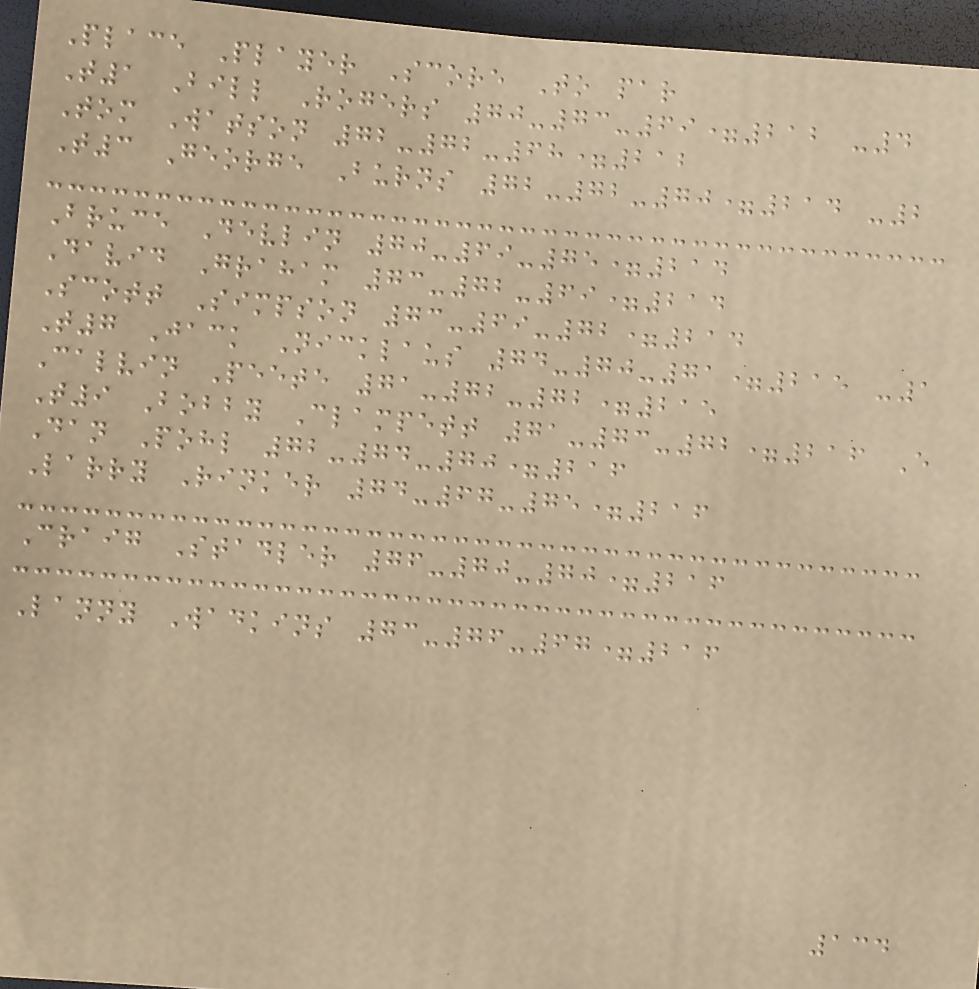Place Player Score To par
T1 Bill Rogers 70-73-69=212 -4
Tom Watson 72-72-68=212
T3 George Burns 72-72-70=214 -2
Bruce Devlin 70-69-75=214
David Graham 73-72-69=214
Scott Simpson 73-69-72=214
T7 Jack Nicklaus 74-70-71=215 -1
Calvin Peete 71-72-72=215
T9 Bobby Clampett 71-73-72=216 E
Dan Pohl 72-74-70=216
Larry Rinker 74-67-75=216
Craig Stadler 76-70-70=216
Lanny Wadkins 73-76-67=216
134
